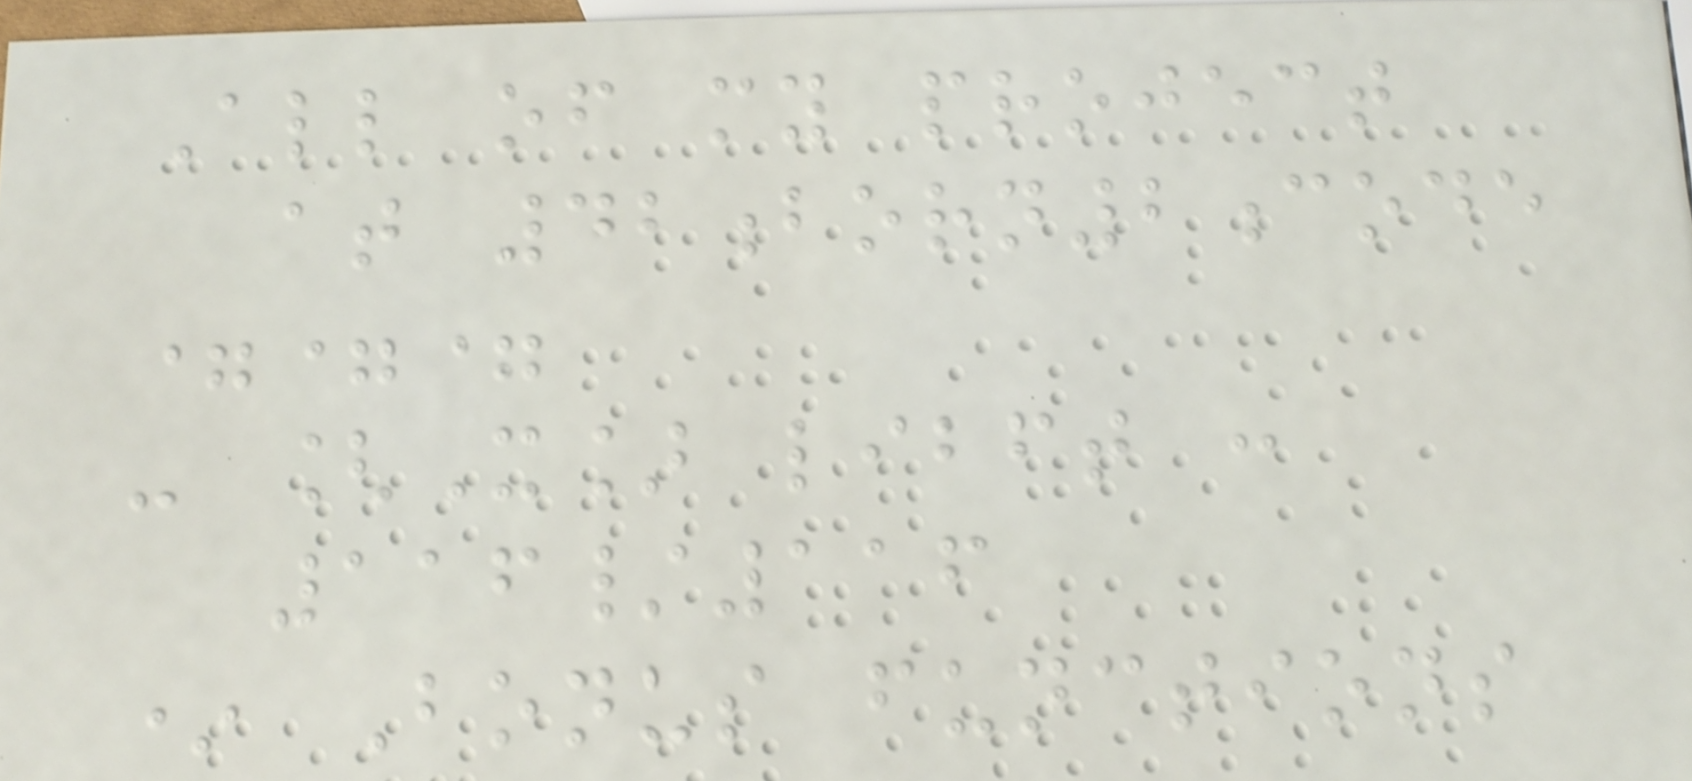All of my project
at 42born2code
===
- [X] libft :
116/116
* Bonus functions
